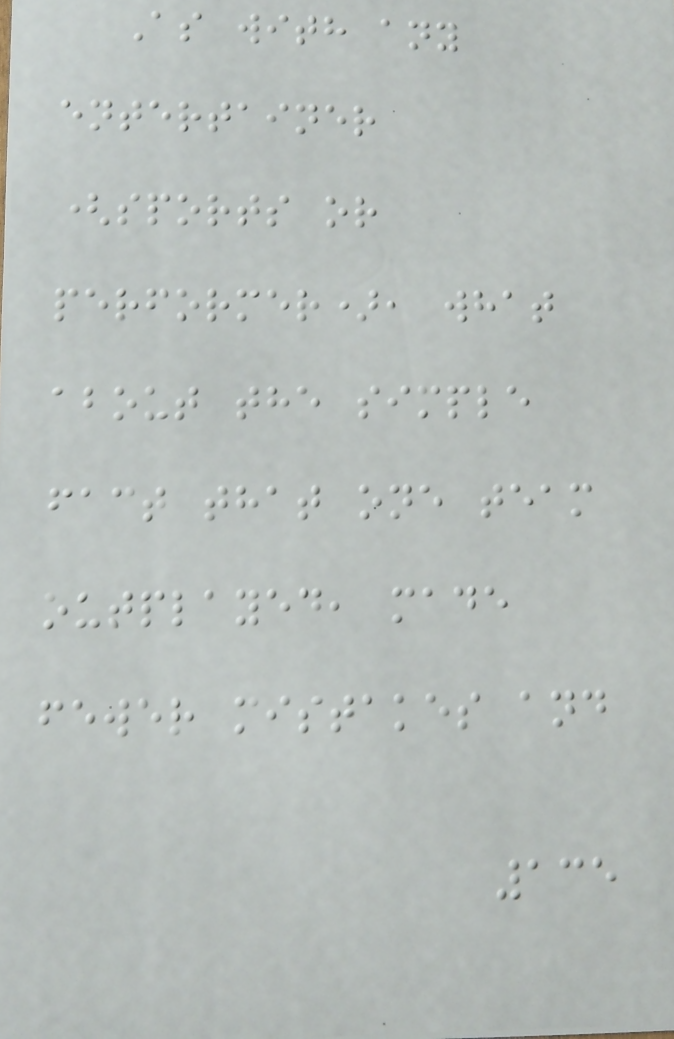As with any
entertainer
(sports or
performer), what
about the simple
fact that one team
outplayed, made
fewer mistakes and
135
